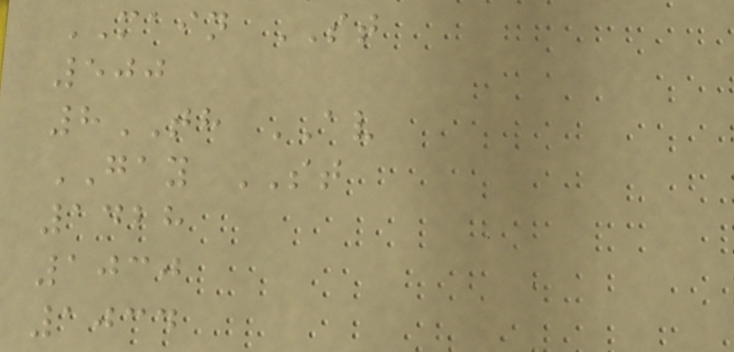MAIN ST
500
8TH AV
GAY ST
1428
1030
1034
